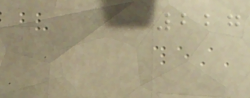227
